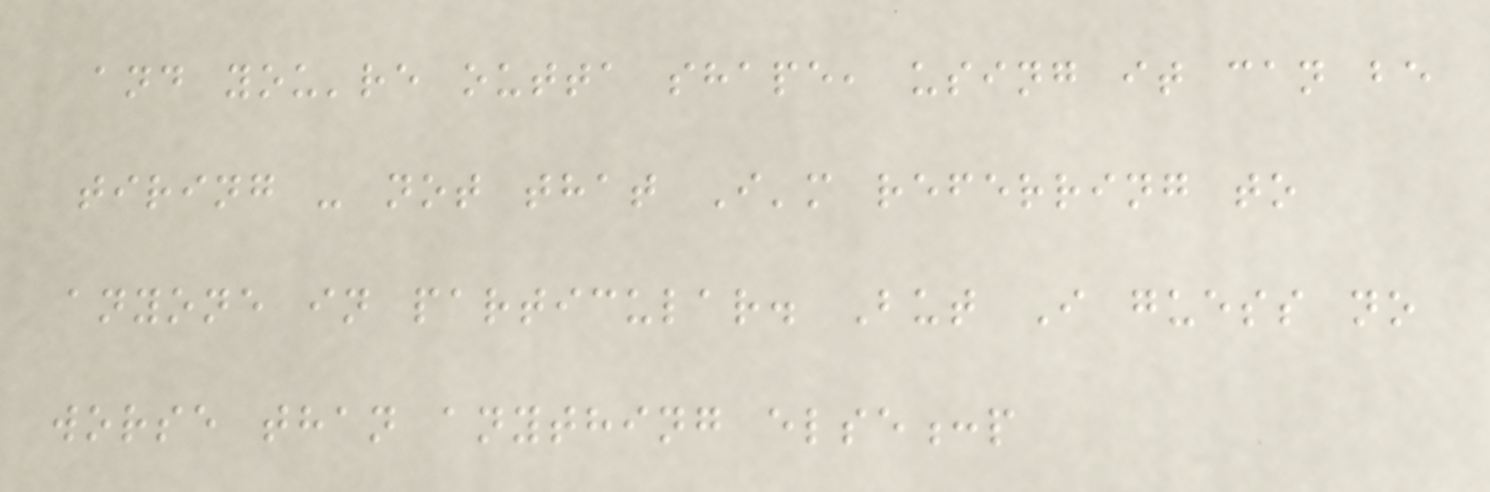and you're outta shape, using it can be
tiring - not that I'm referring to
anyone in particular. But I guess no
worse than anything else:p
